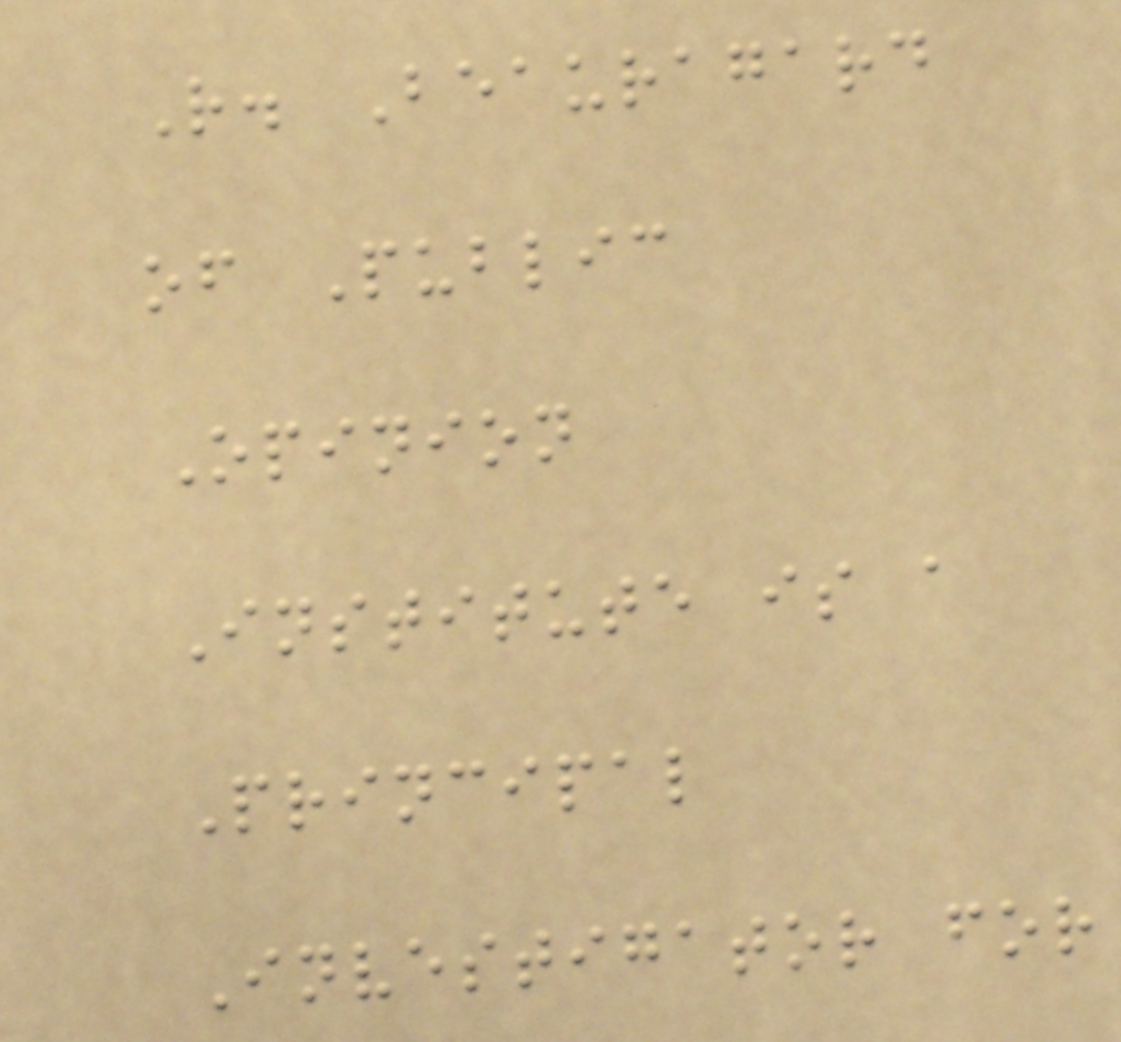R. Beauragard
of Public
Opinion
Institute is a
Principal
Investigator for
